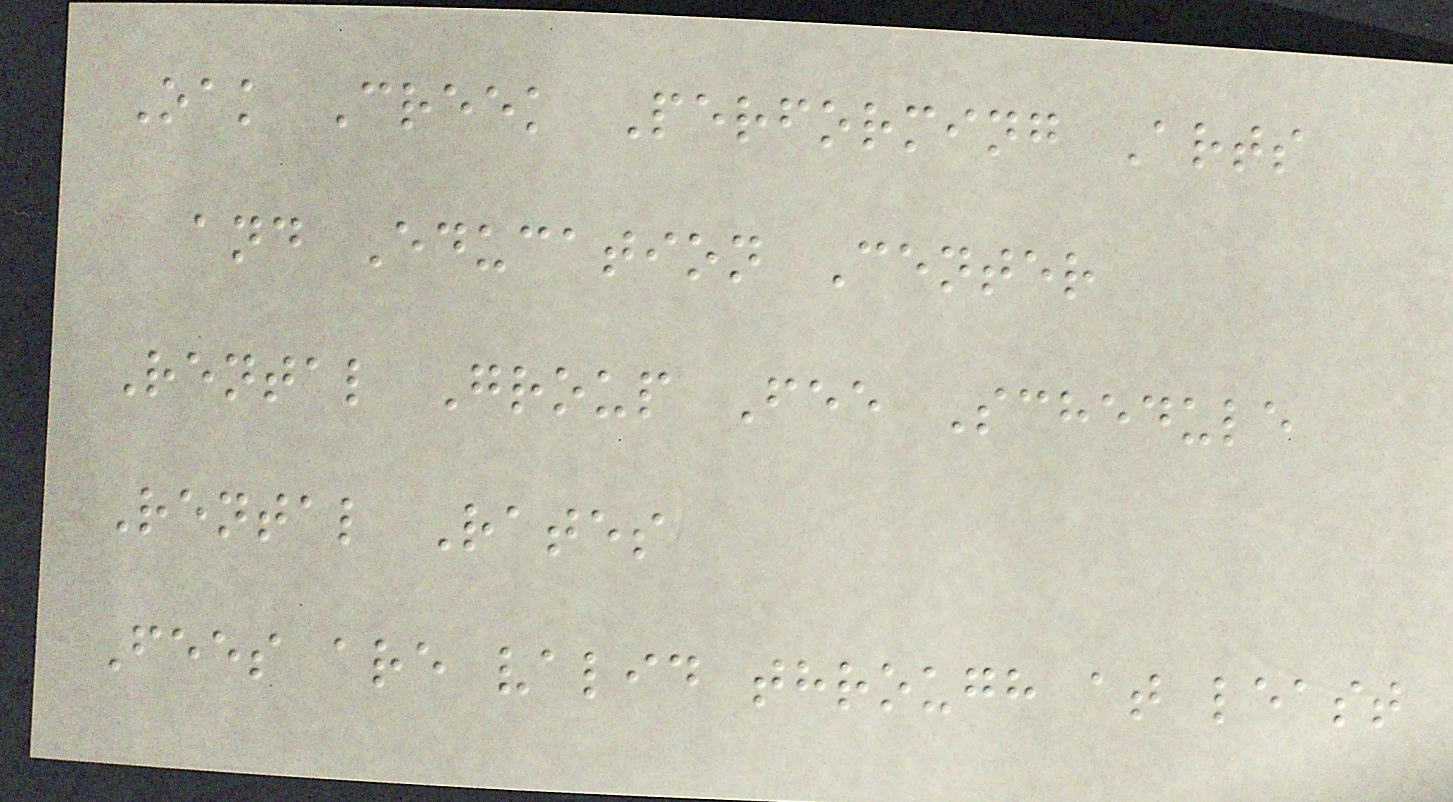Oak Creek Performing Arts
and Education Center
Rental Group Fee Schedule
Rental Rates
Fees are valid through at least
